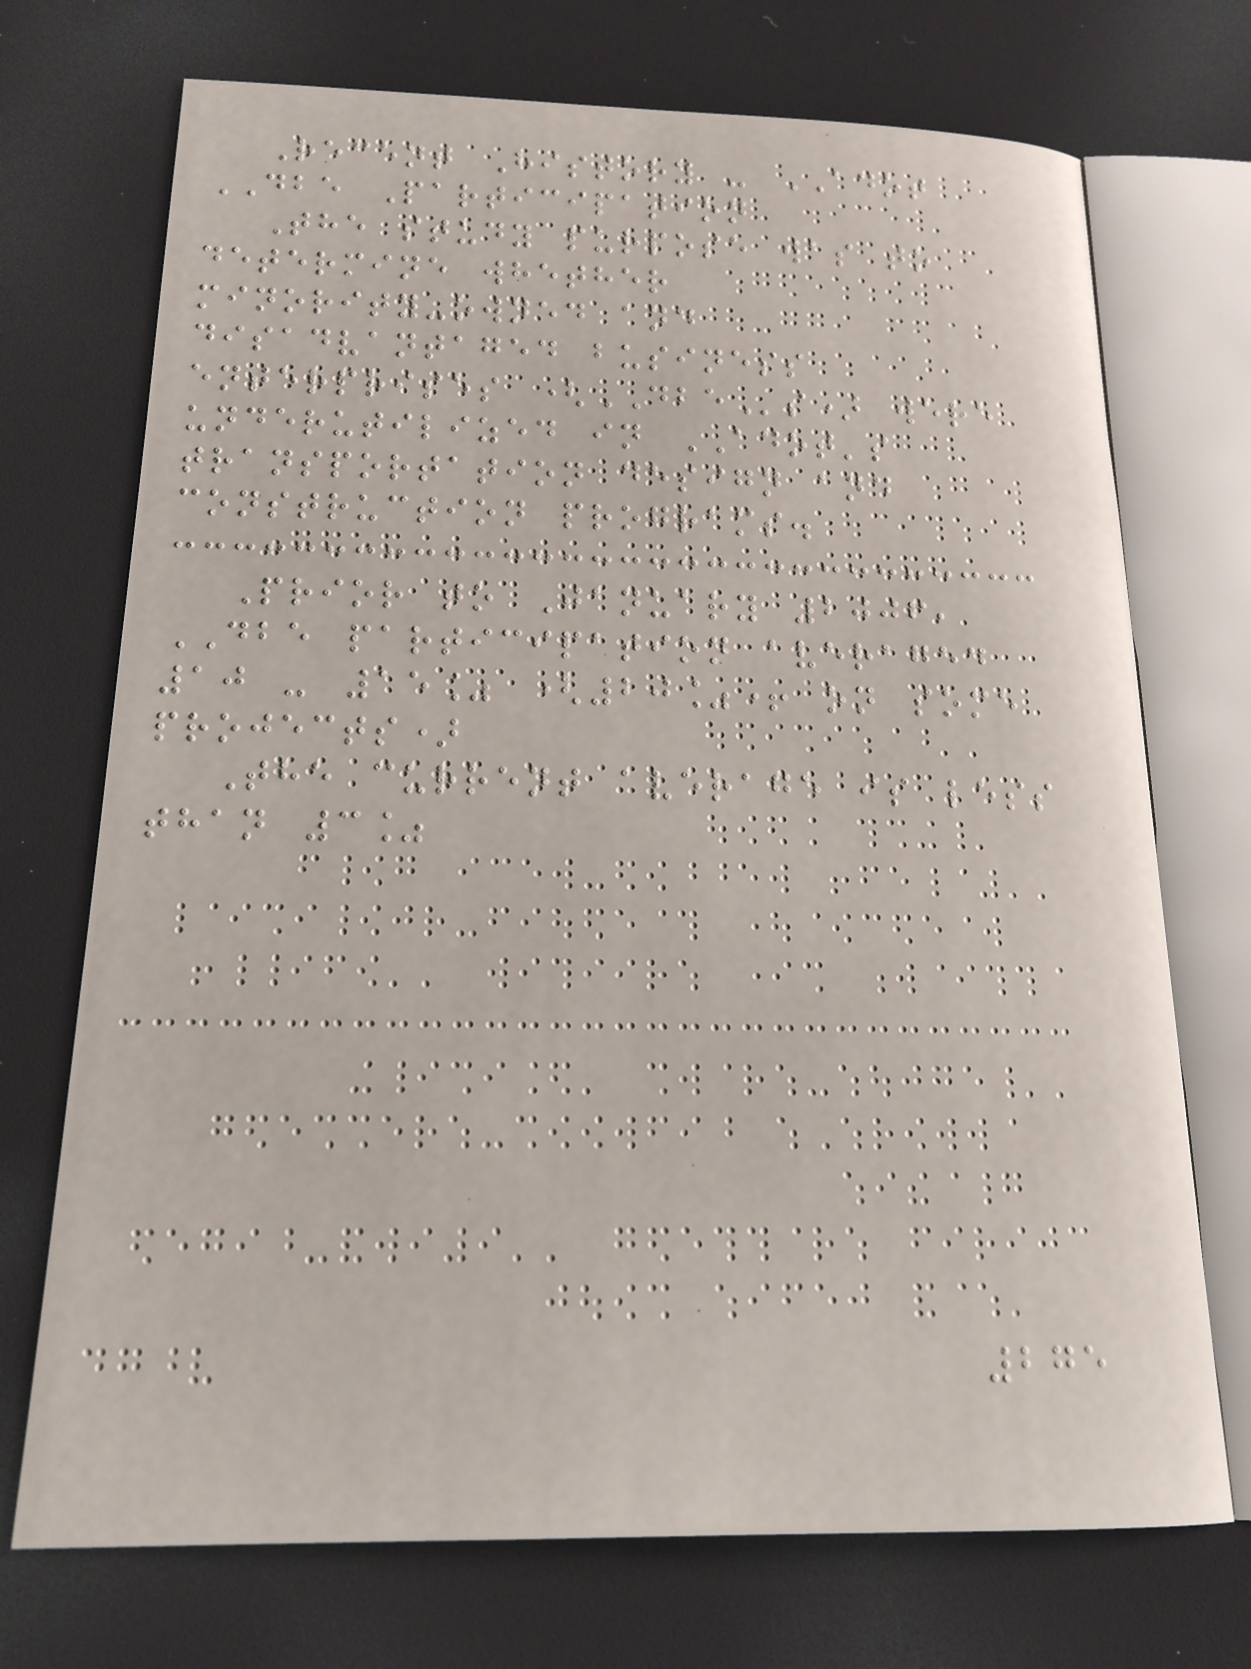Recent History - ADOT
DBE Participation
The study purpose was to
determine whether
minority-owned and
disadvantaged business
enterprises (DBEs) were
underutilized in ADOT's
transportation design and
construction programs.
Prior to January 2006,
DBE participation averaged
10 - 15% (20%+ on some
projects)
The current average is less
than 3%
275
